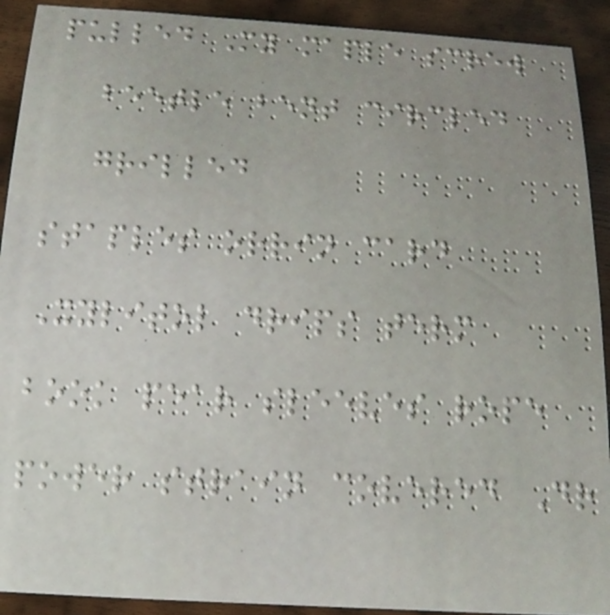pulled My maple screw
beetle bent circled
grilled
staples orrin card
Xylitol drips term
book pear sleeves rope
power strain covered Dr
